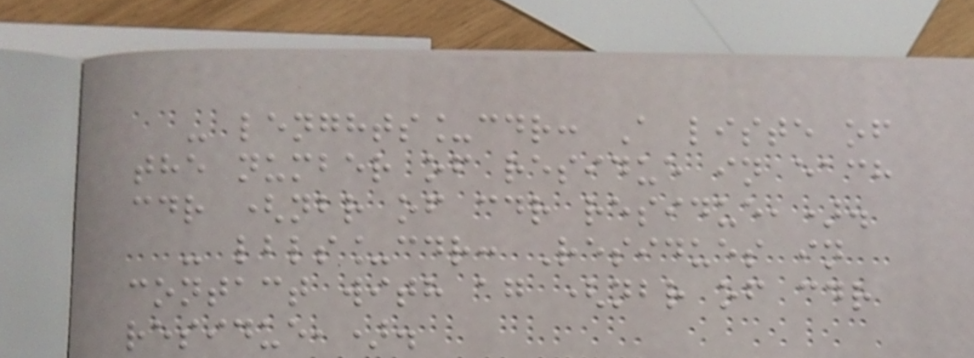- lenghts_cdr: A liste of
the number of residue in each
cdr (nbr of cdr residue,).
- lbls_cdr: Residues in
contact with ag (nbr of cdr
residue,).
